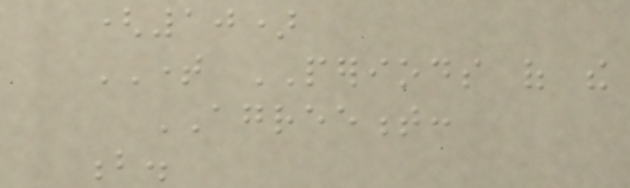(10)
TIME PERIODS of the
AGREEMENT:
b.
